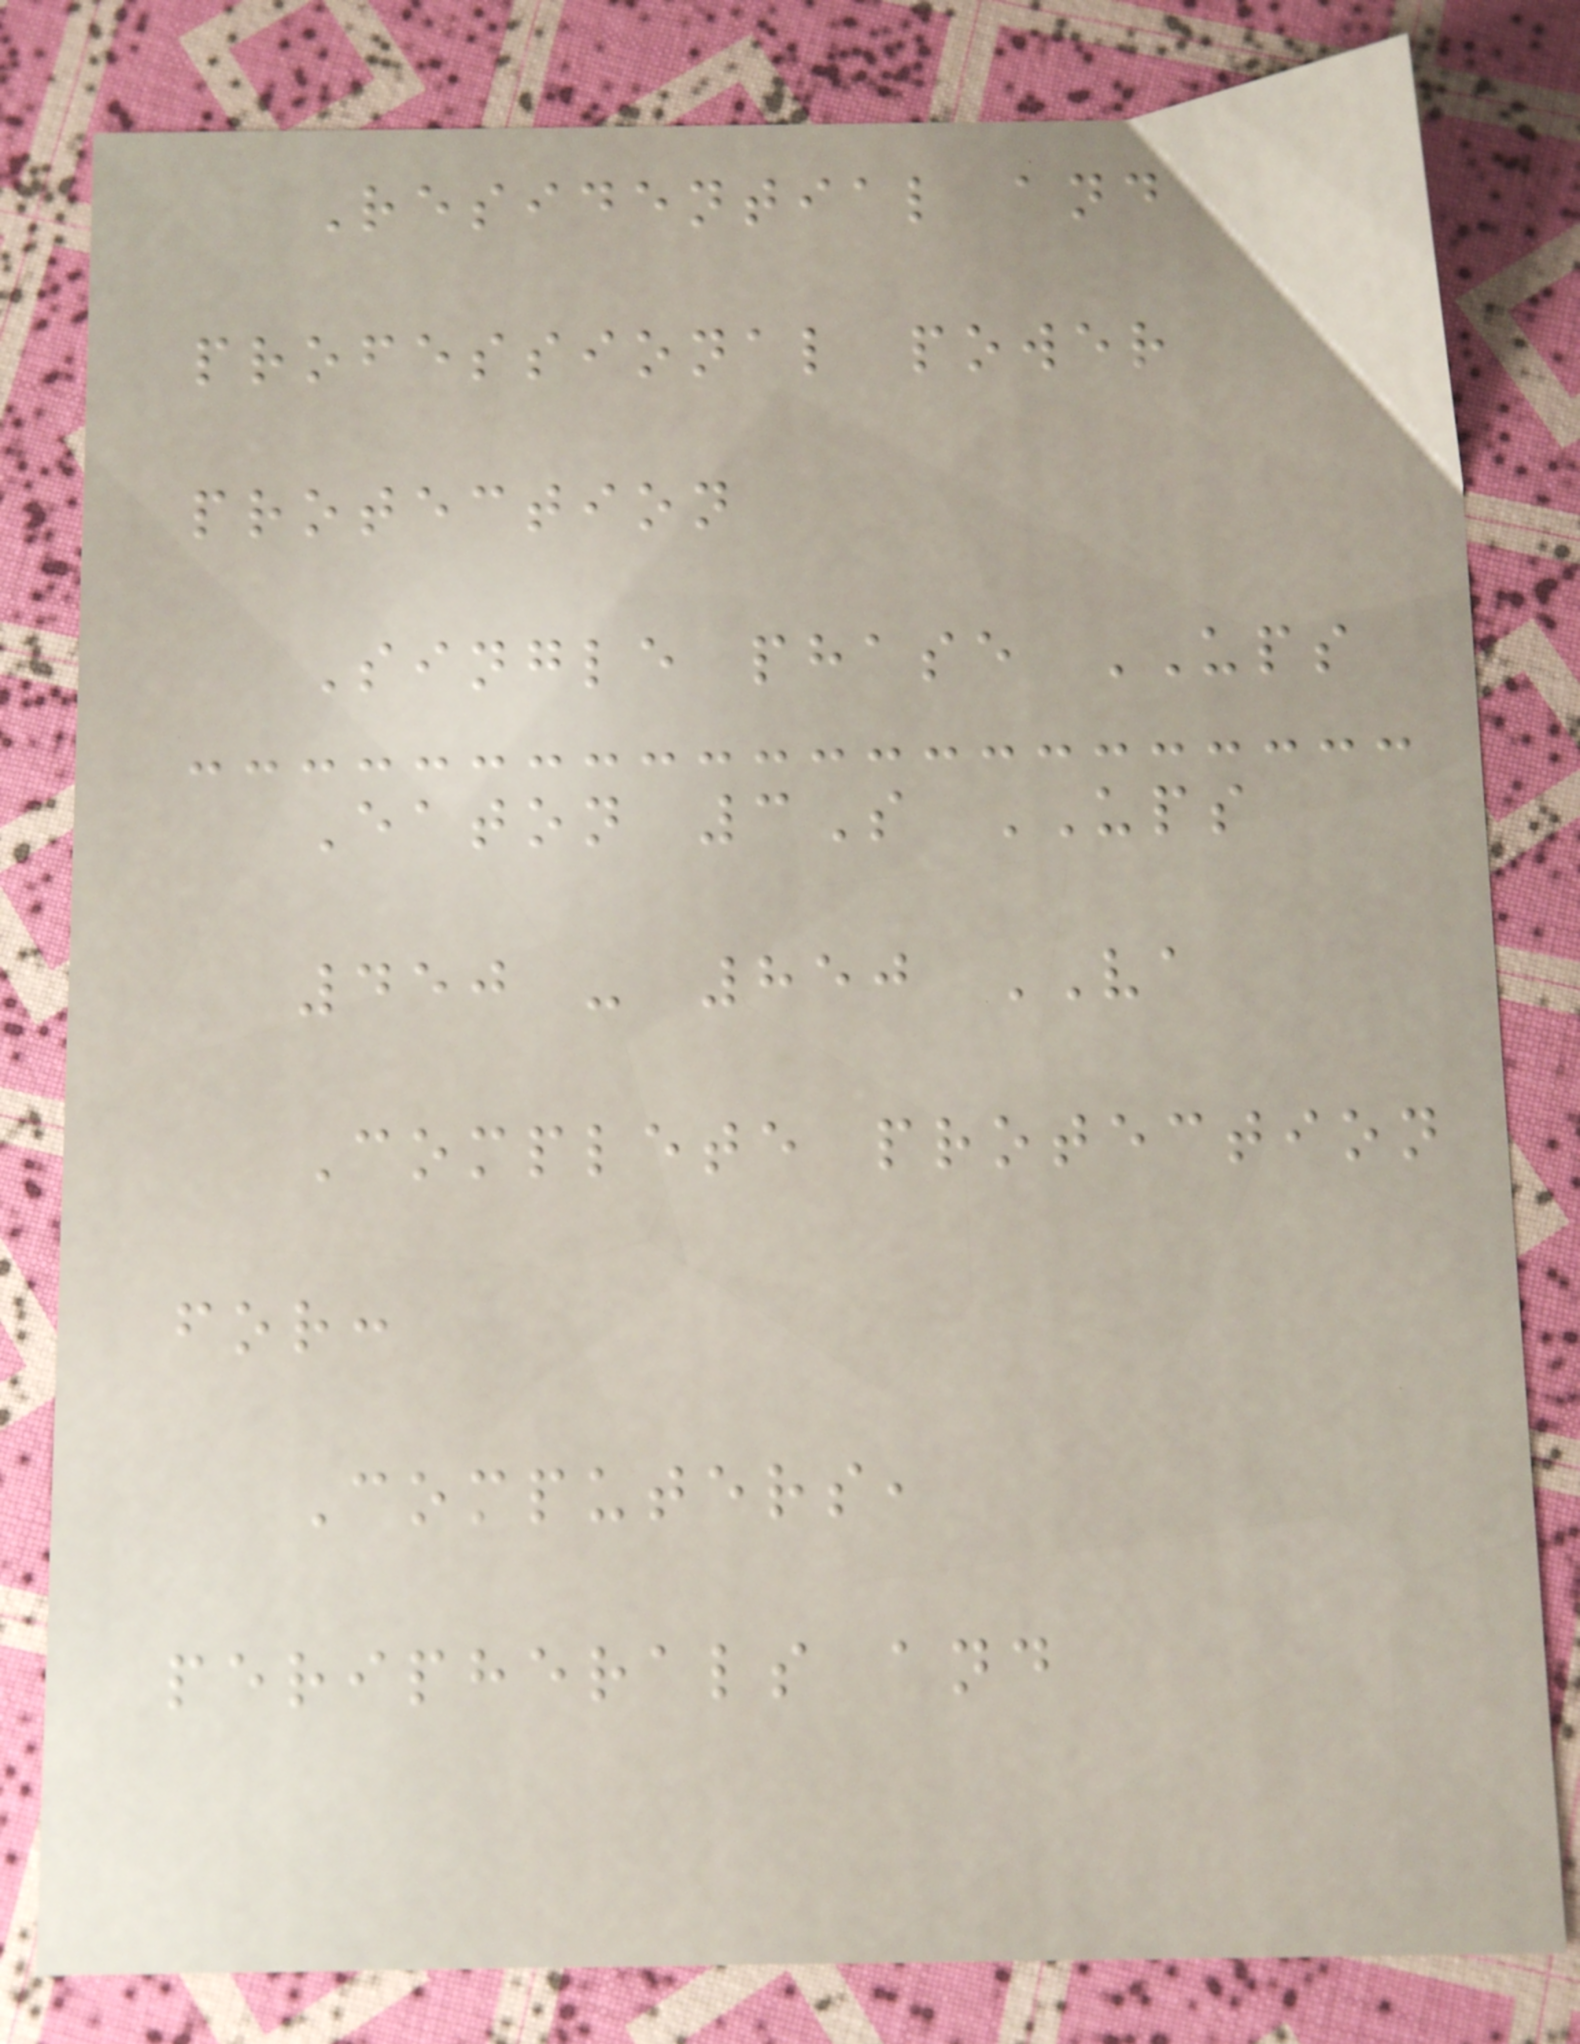Residential and
professional power
protection
Single phase UPS
Eaton 3S UPS
450 - 850 VA
Complete protection
for:
Computers,
peripherals and
